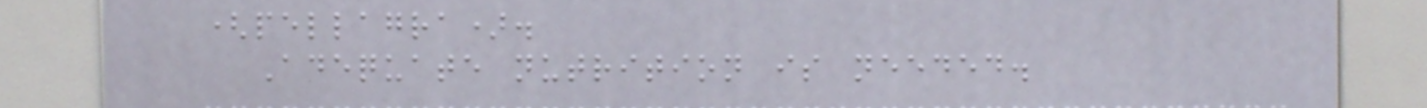(pellagra).
Adequate nutrition is needed.
